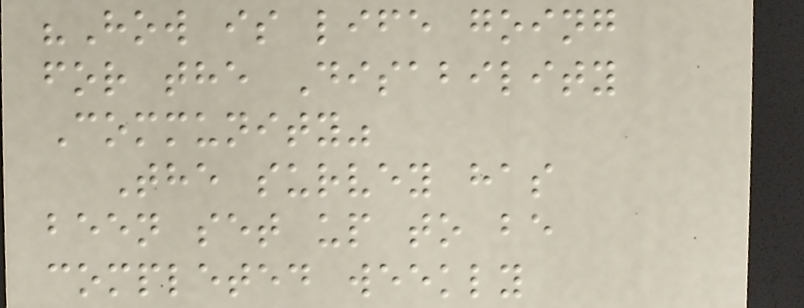"How is life going
for the Disability
Community"
The survey has
been set up to be
completed weekly
